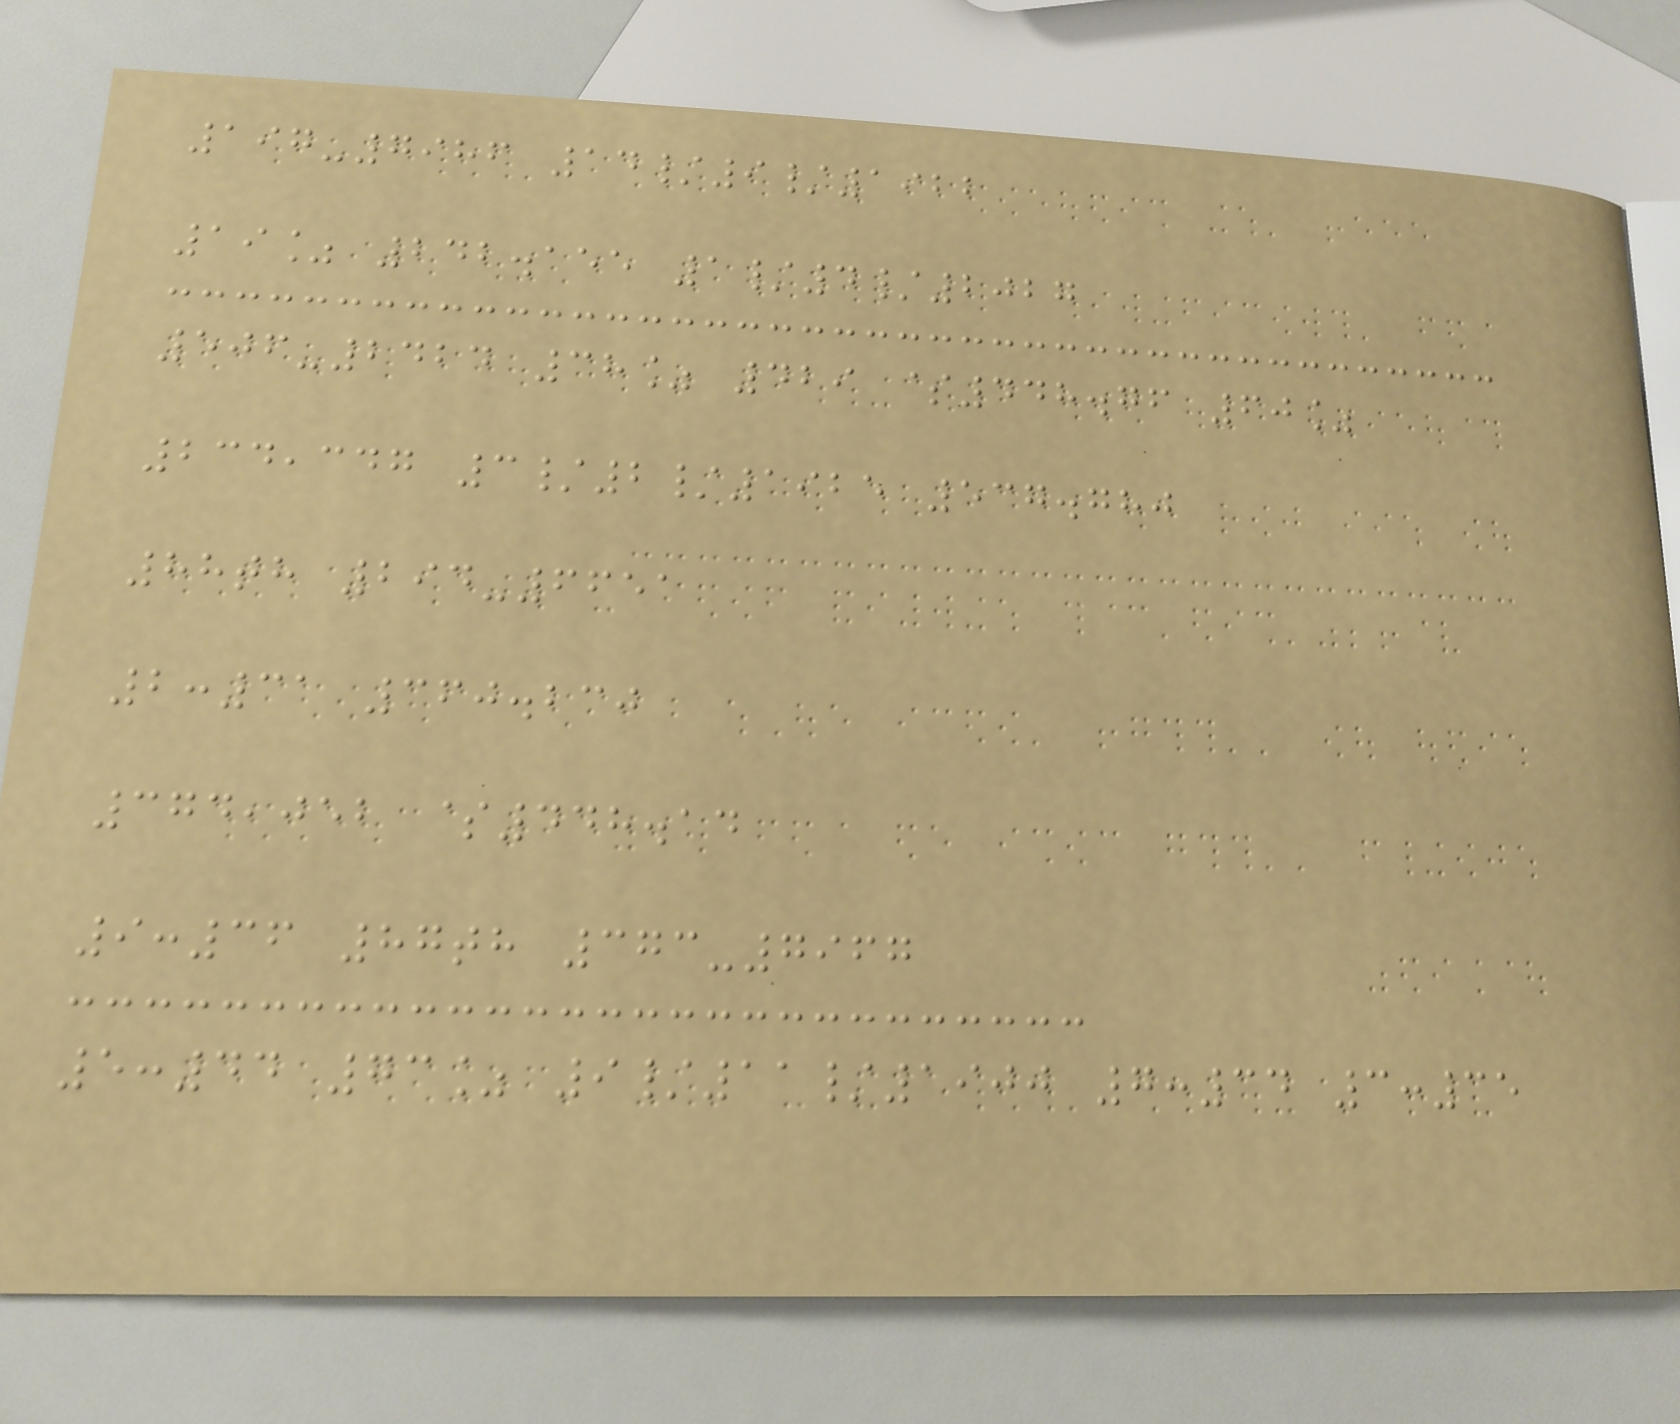197-7986 14/9/1922
19% 242.155 1/4/2027
506-2424 38% 429 $448.76 60%
234,347 3/2/1925 537.780
88th 294-6651
2:31 360.230
374,052 $448.14
9:36 87th 373-7967
5:44 73% 9/11/1900 7:34 3:35
